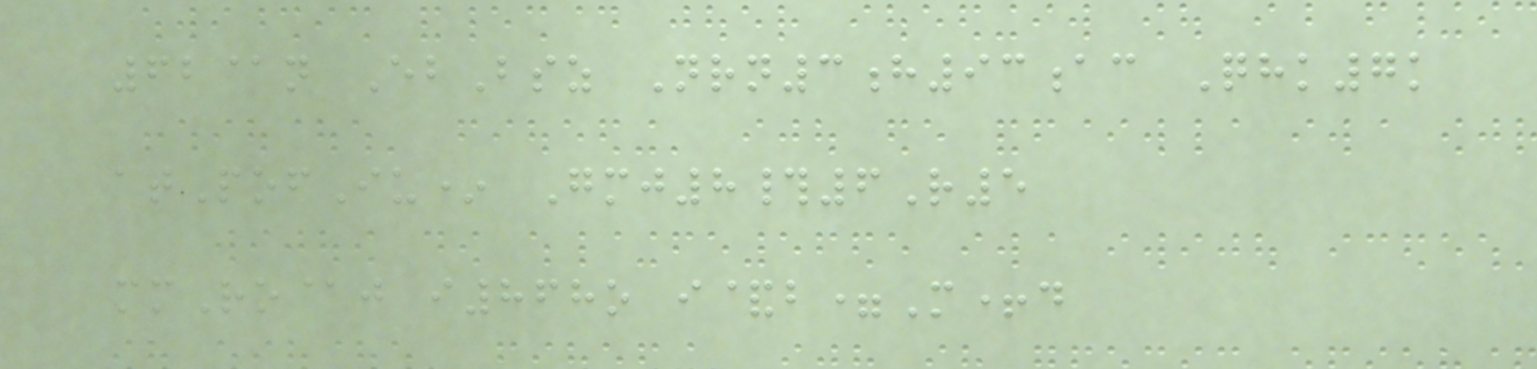62@n EbBsz Nrn3h93ac Qhk7k
atPofIu* Gmj8#6R5
mmRo@j i868o i&b=M+d
